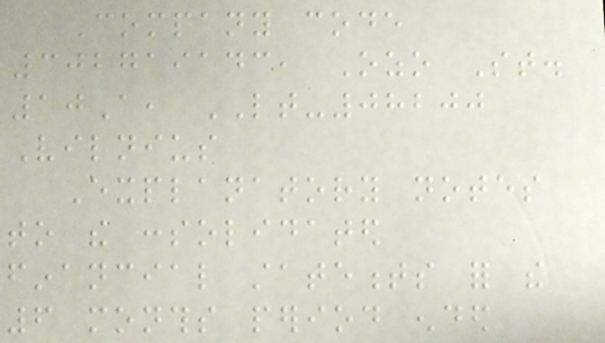Company code
302719143, Ozo St.
10A, LT-08200
Vilnius
Explanatory notes
to the consolidated
financial statements for the
6 months period ended
